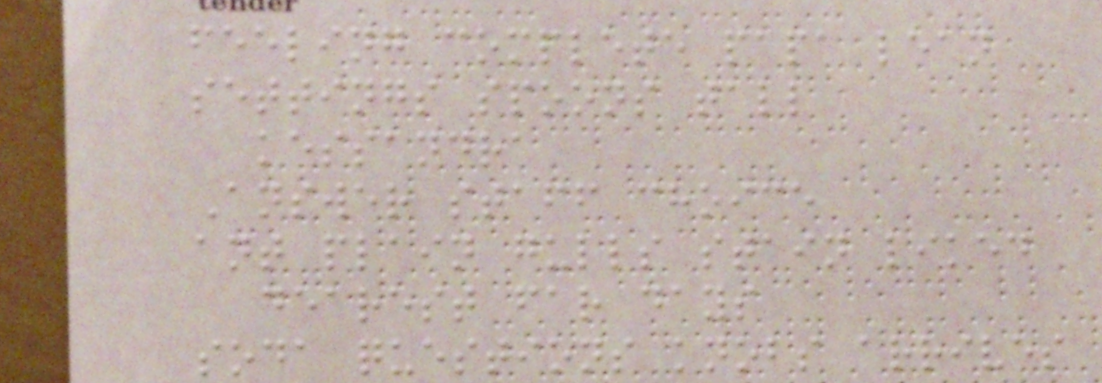feeling complete papa lean
settings spoons tall
kessandra
Answer staff choice
ant plain gulls stain liked
dearest far days
soda questions knobs arrives
